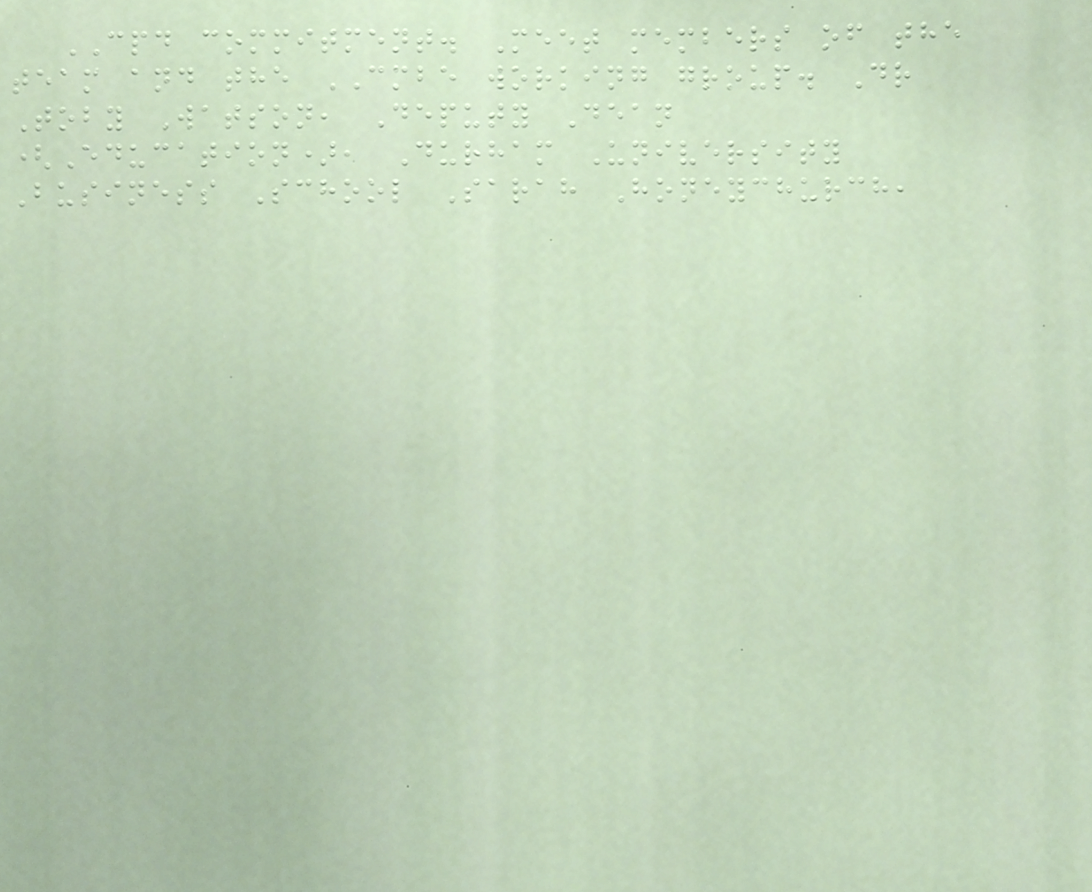CPD commitment. Meet members of the
team and the CMBE working group. Dr
Toby Watson, Deputy Dean
(Education), Durham University
Business School Sarah Honeychurch,
